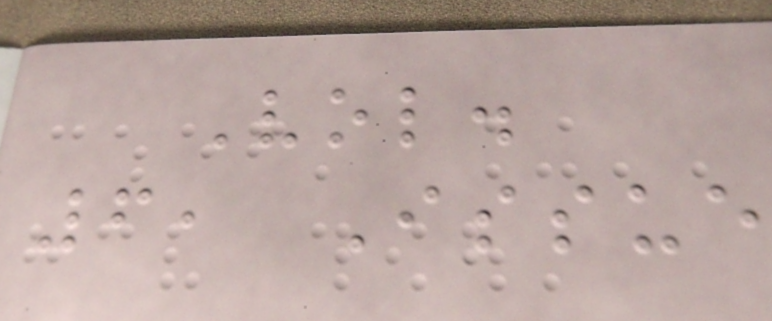Vol.
6, Issue
